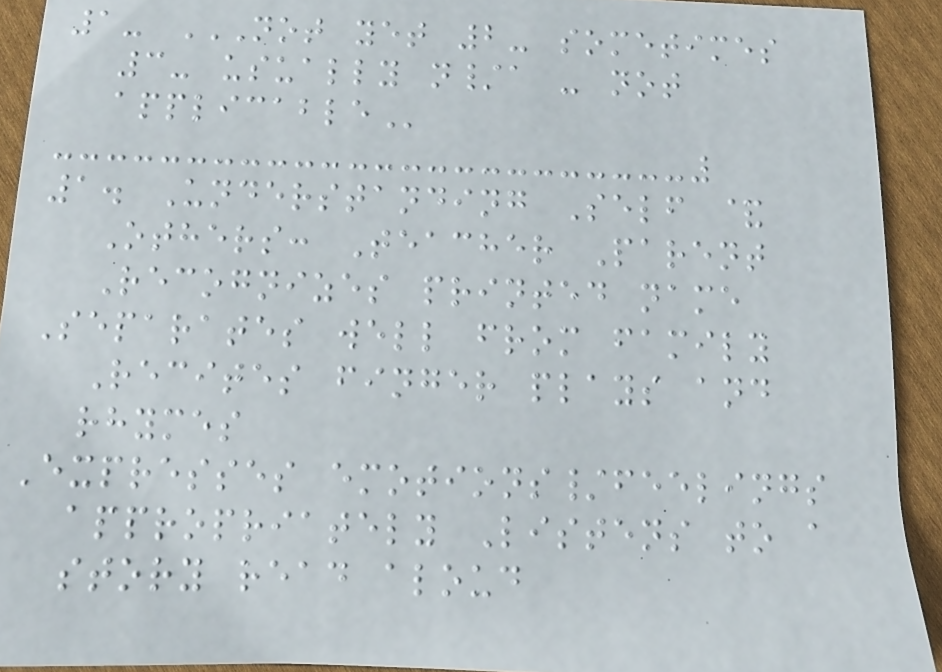1- NOT YET 2- SOMETIMES
3- USUALLY N/A - NOT
APPLICABLE
1. Understanding Self &
Others: Teacher Parent
Recognizes printed name
Separates well from family
Recites finger plays and
rhymes
Expresses emotions/feelings
appropriately Listens to a
story read aloud
